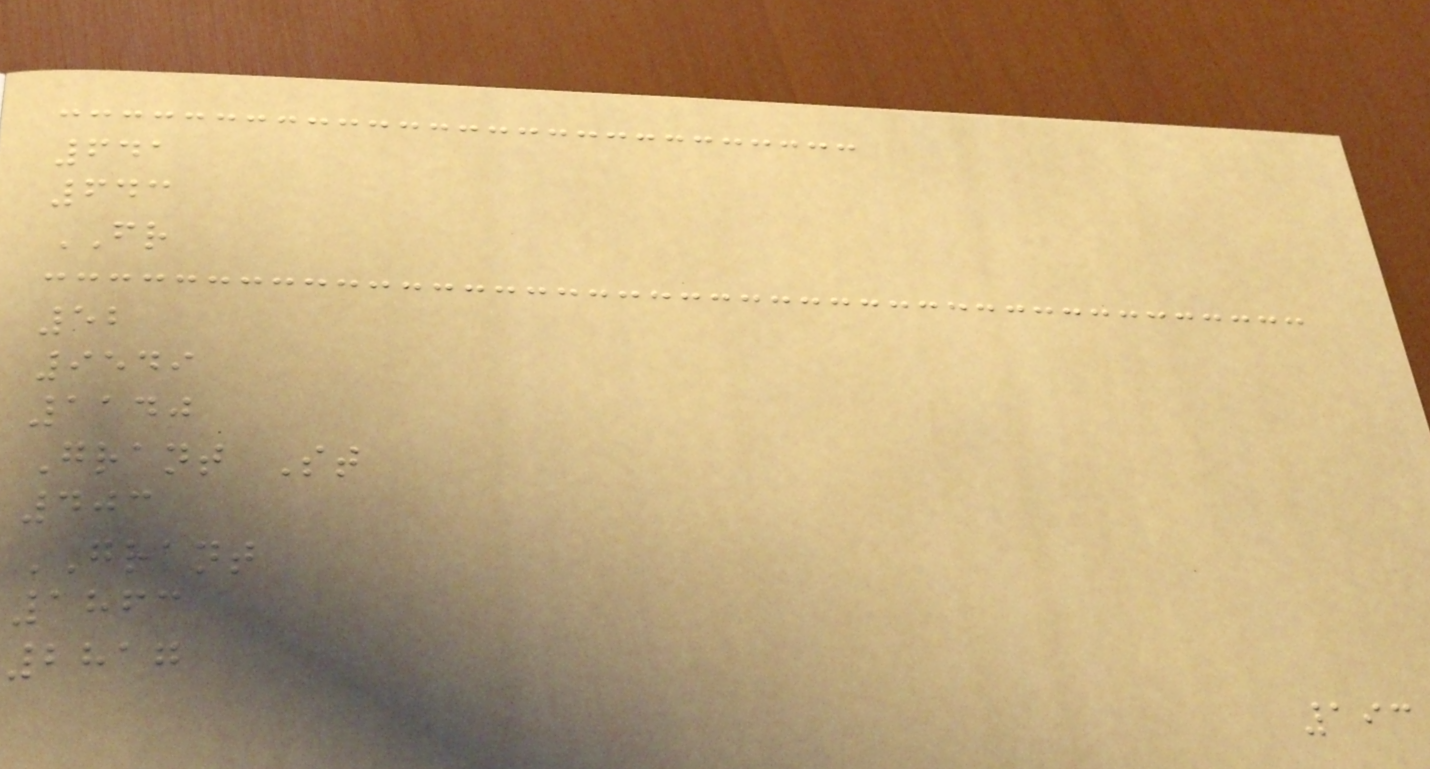641
643
FR
52
9549
1140
Grant St
403
GRANT
1863
2817
193
